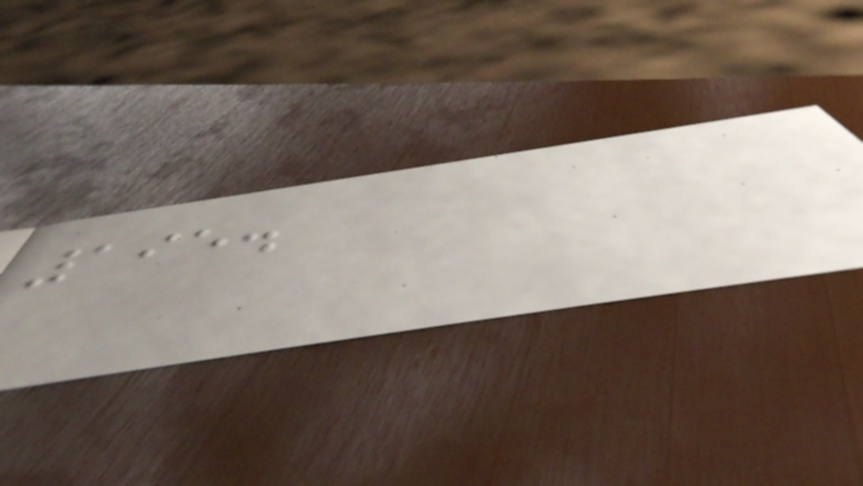195.
